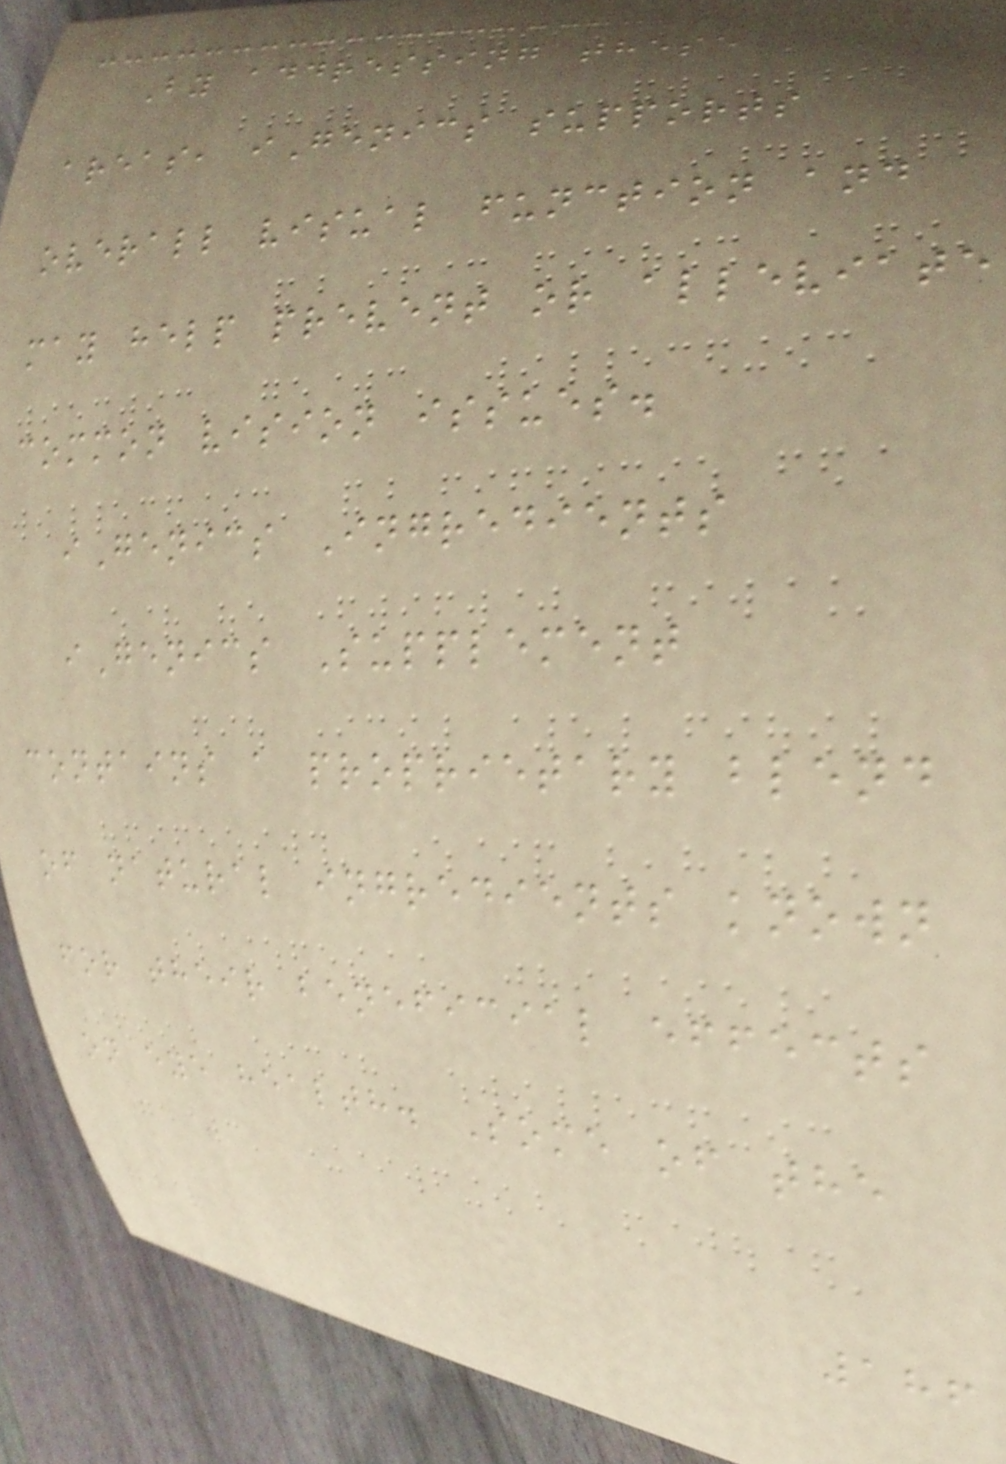By addressing these key
areas, iGenics supports
overall visual function and
may help prevent or alleviate
common vision issues.
iGenics Ingredients
iGenics Supplement
contains a proprietary blend
of natural ingredients known
for their beneficial effects
on eye health. Some of the
186
